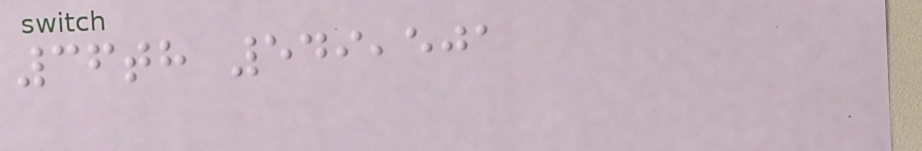36th 549,501
